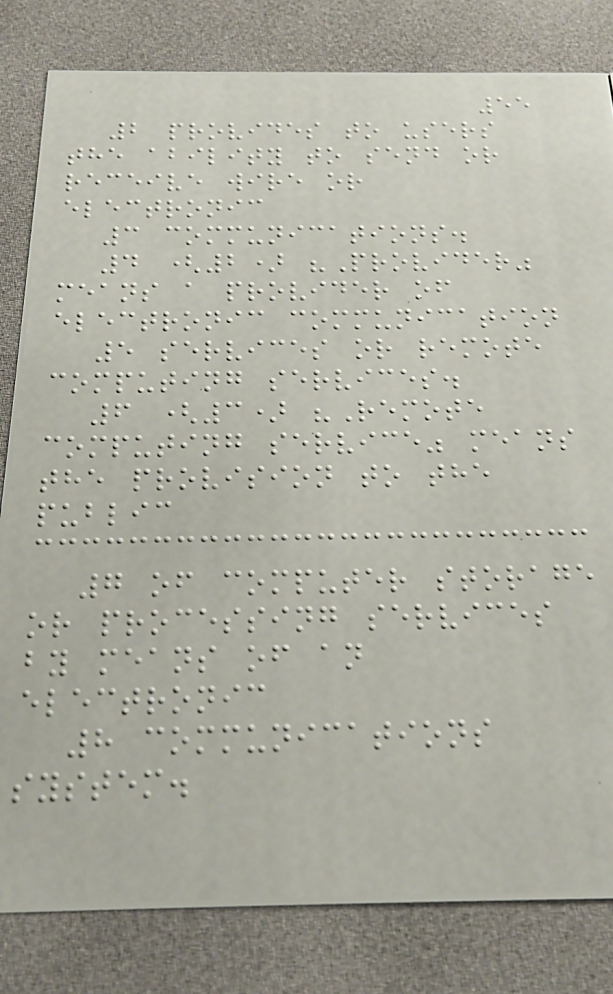55
2 provides to users
the ability to send or
receive wire or
electronic
3 communications.
4 (2) "Provider"
means a provider of
electronic communication
5 services or remote
computing services.
6 (3) "Remote
computing service" means
the provision to the
public
7 of computer storage
or processing services
by means of an
electronic
8 communications
system.
